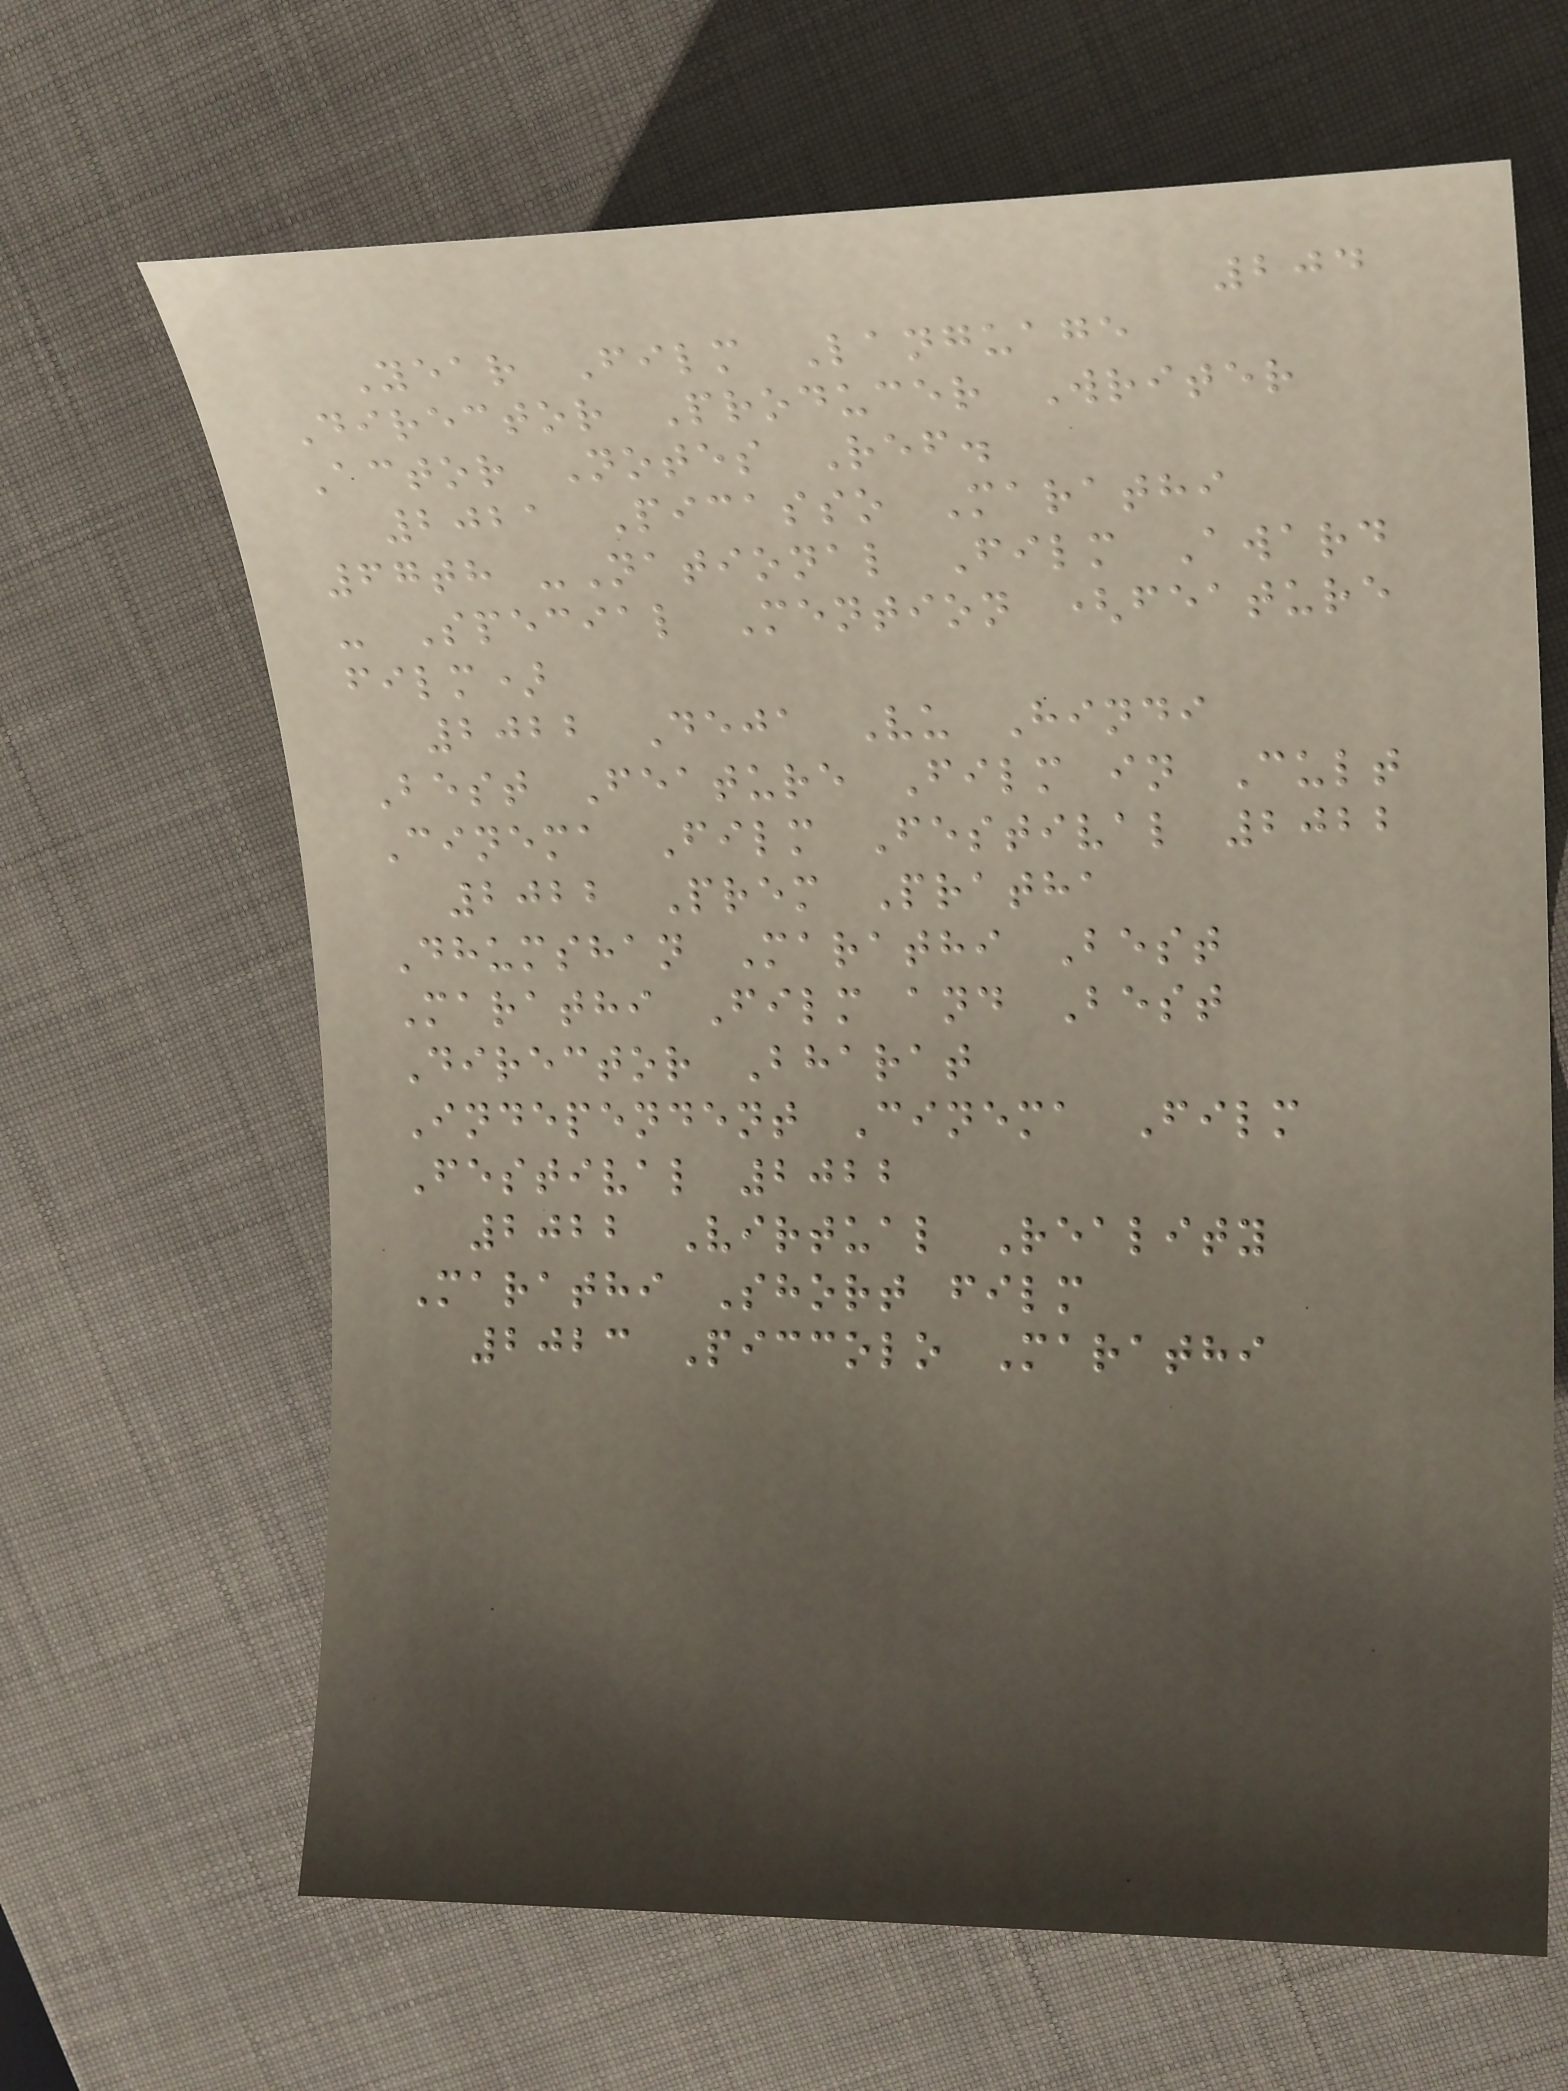204
Year Film Language
Director Producer Writer
Actor Notes Ref.
2021 Picasso Marathi
67th -National Film Award
- Special Mention (feature
film)
2022 Deja Vu Hindi
Best Feature Film in Cult
Cinema Film Festival 2022
2022 Prem Pratha
Dhumshan Marathi Best
Marathi Film and Best
Director Bharat
Independent Cinema Film
Festival 2022
2022 Virtual Reality
Marathi Short film
2023 Piccolo Marathi
